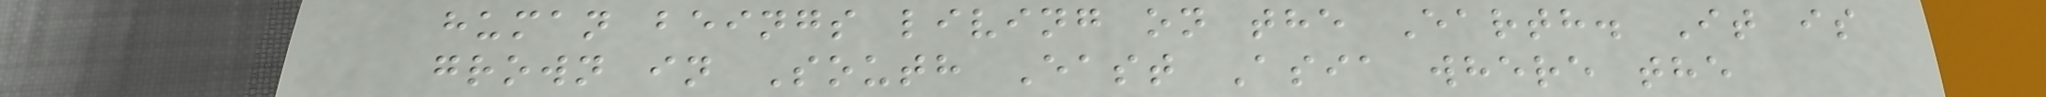human beings living on the Earth. It is
grown in South East Asia where the
